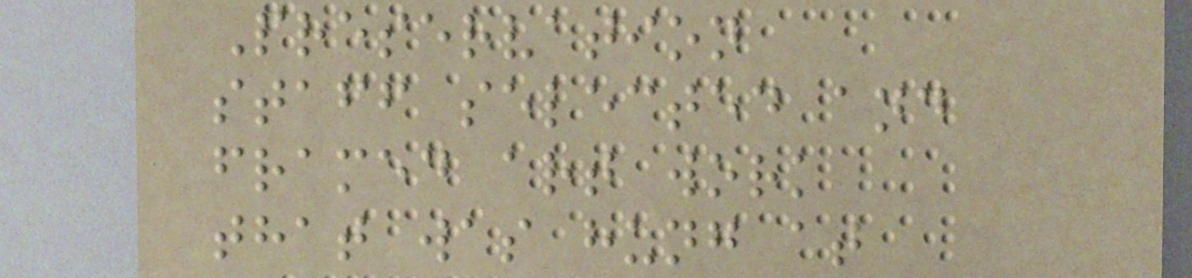Preservation
staff selected and
framed art work
that was hung at
